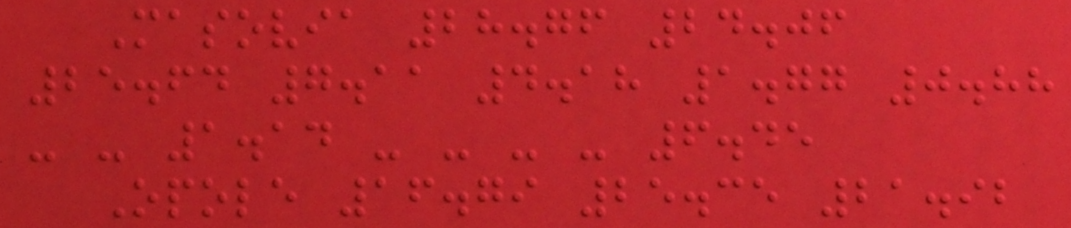Masovia 28.76 24.06
25.64 7.11 4.18 1.77 0.88
- - 1.14 - - - - 6.45
Opole 16.79 25.35 21.92
